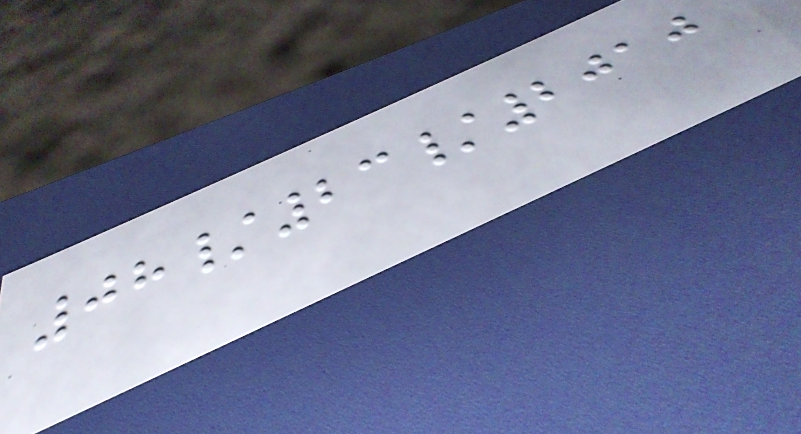08/23/2010
